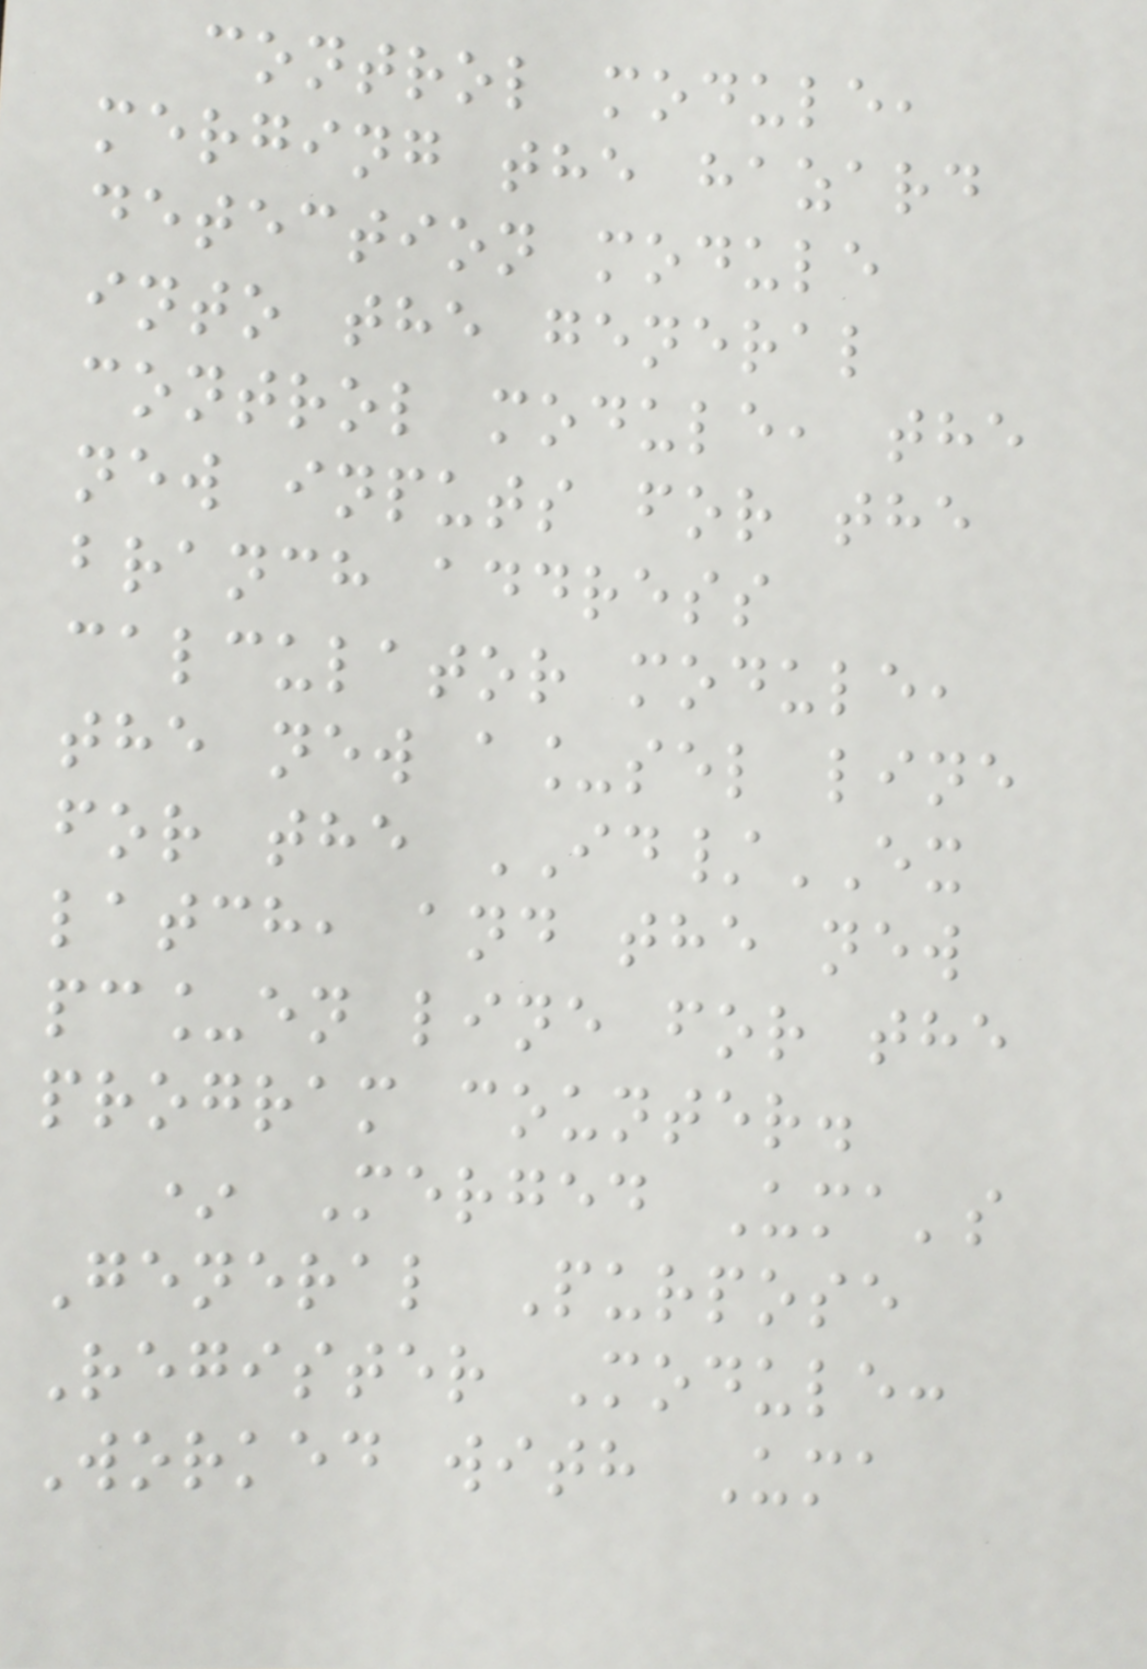control module,
merging the hazard
detection module
into the general
control module, the
new inputs for the
branch address
calculator module,
the new a_sel line
for the ID/EX
latch, and the new
pc_en line for the
program counter.
* Merged Uma's
General Purpose
Register Module:
Worked with Uma
